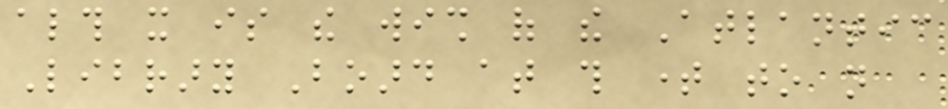although it is the wish of the Atlantic
Library Board at this time to not
